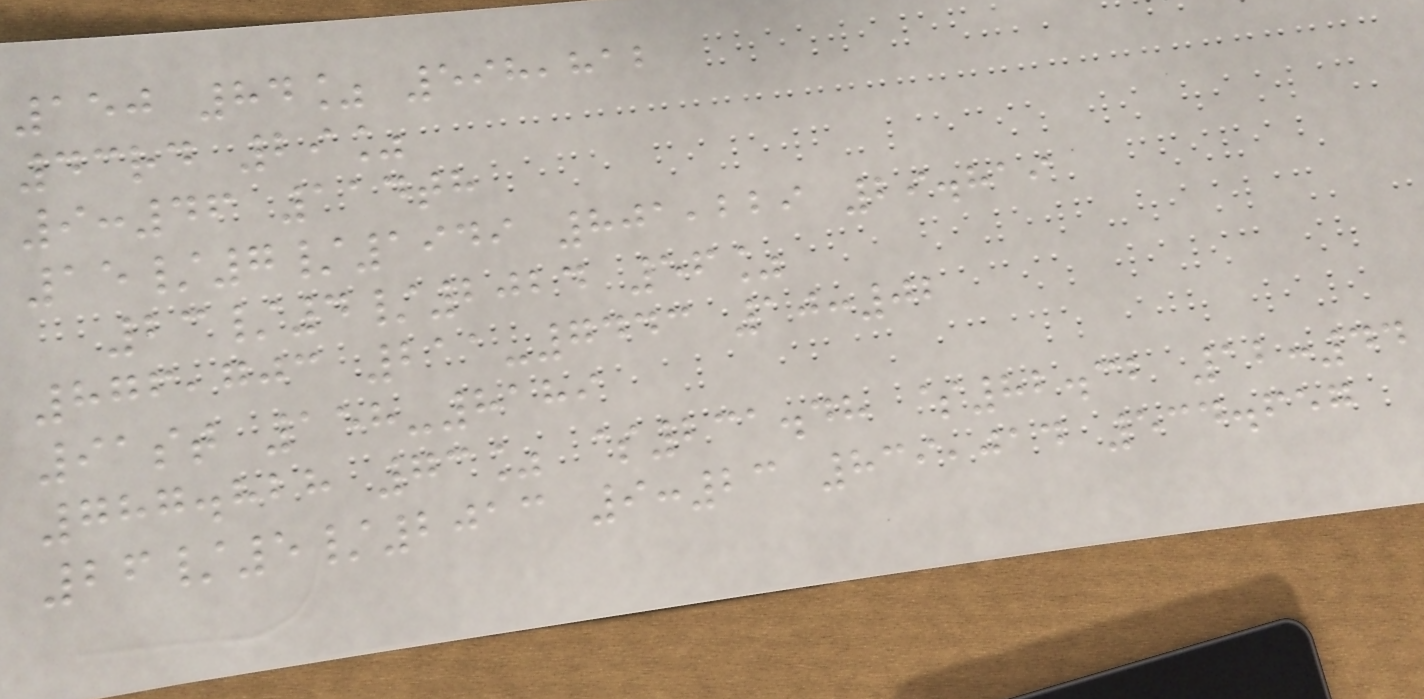150 84% 598,812
43rd 29%
9:46 114th
15/7/1949 801,229 29.819
23/4/2024 56%
876,703 211-7443 10:02
91st 158-8189
787.828 73% $231.48 $82.32 12:44
26/5/2013 9:23 839,014 534.657
